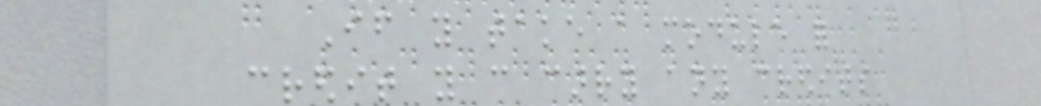If you take a module for
credit you can carry any credits
